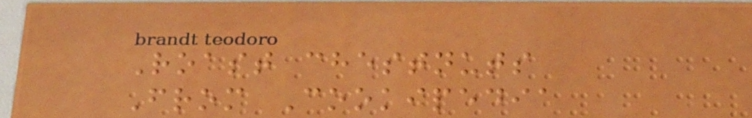Roast chestnuts
From Cookipedia
